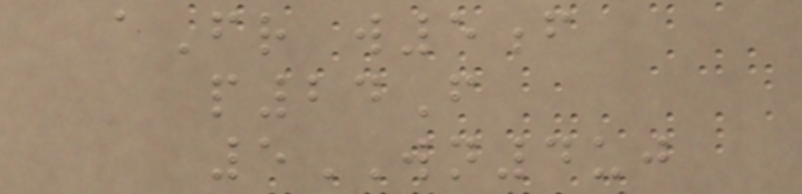aFr w5f
p24F
5WN4uj
